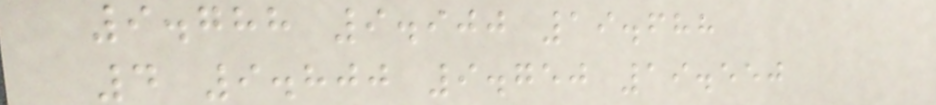9.788 9.900 19.688
4 9.800 9.750 19.550
